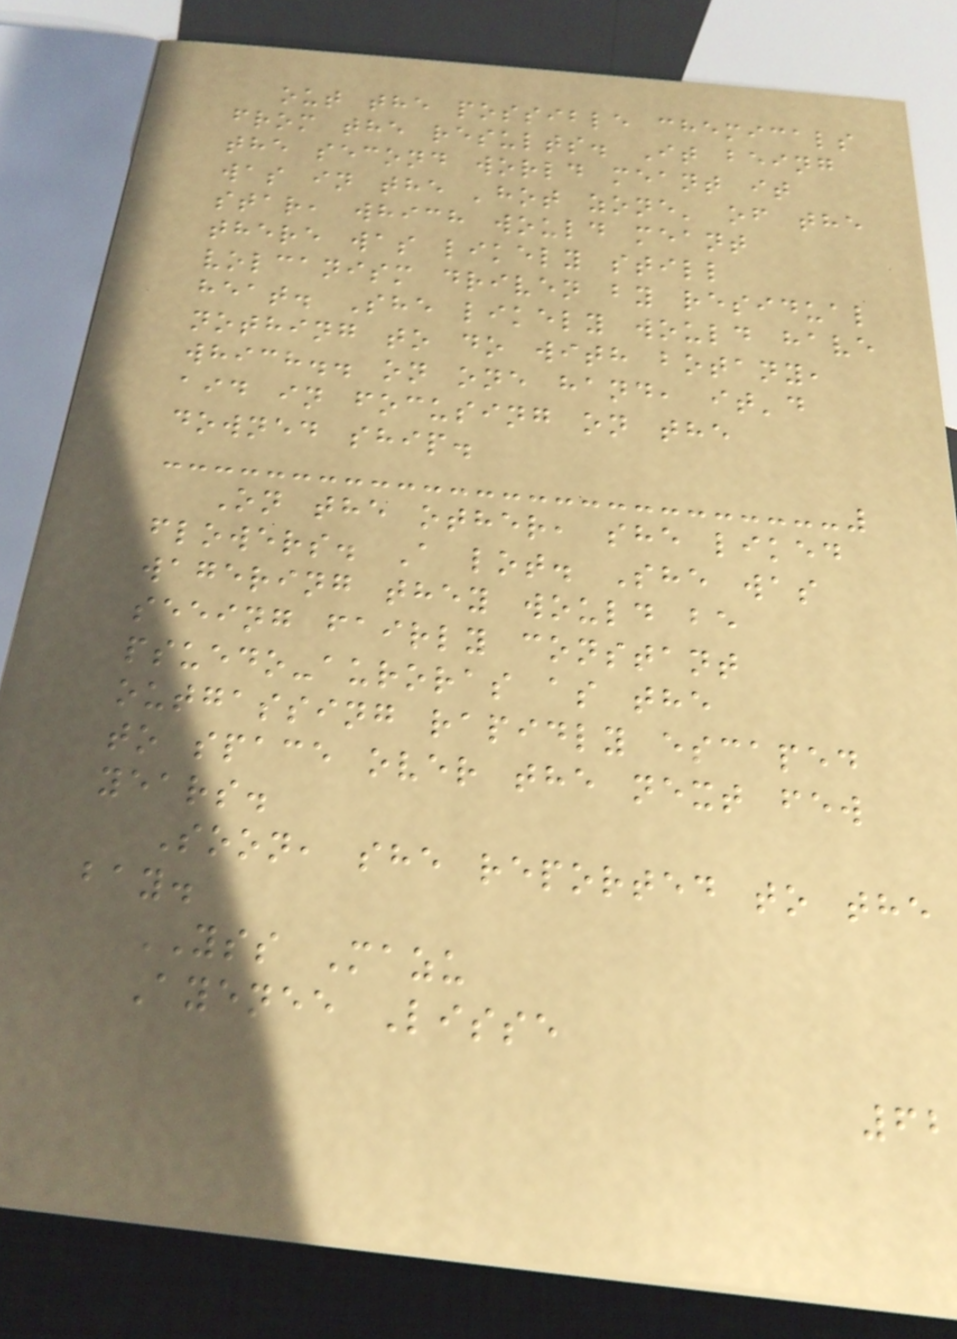out the possible chemicals
from the results. It being
the second world meant it
was in the 'hot zone' of the
star, which would meant
there was likely still
volcanism driven by residual
heat. She likely would have
nothing to do with botany,
which.. on one hand, it'd
aid in focusing on the
downed ship.
On the other, she liked
flowers. A lot. She was
wagering they would be
seeing fairly constant
psuedo-auroras as the
outgassing rapidly escaped
to space over the next few
years.
Soon, she reported to the
bay.
YSS Mazu
Ayenee Lisse
62
